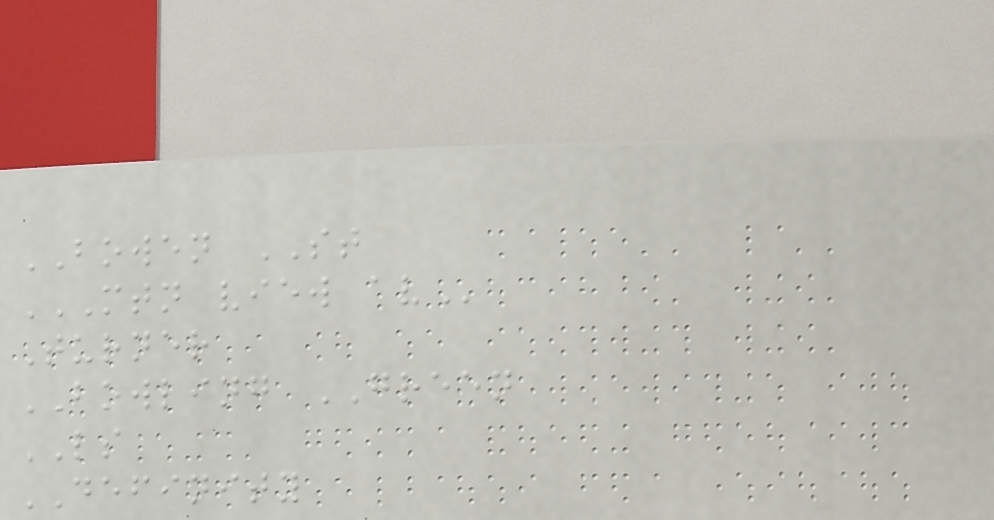BOWEN ST
MTN VIEW AV
Turner
BOWLING GREEN
LS
DEFINITY
